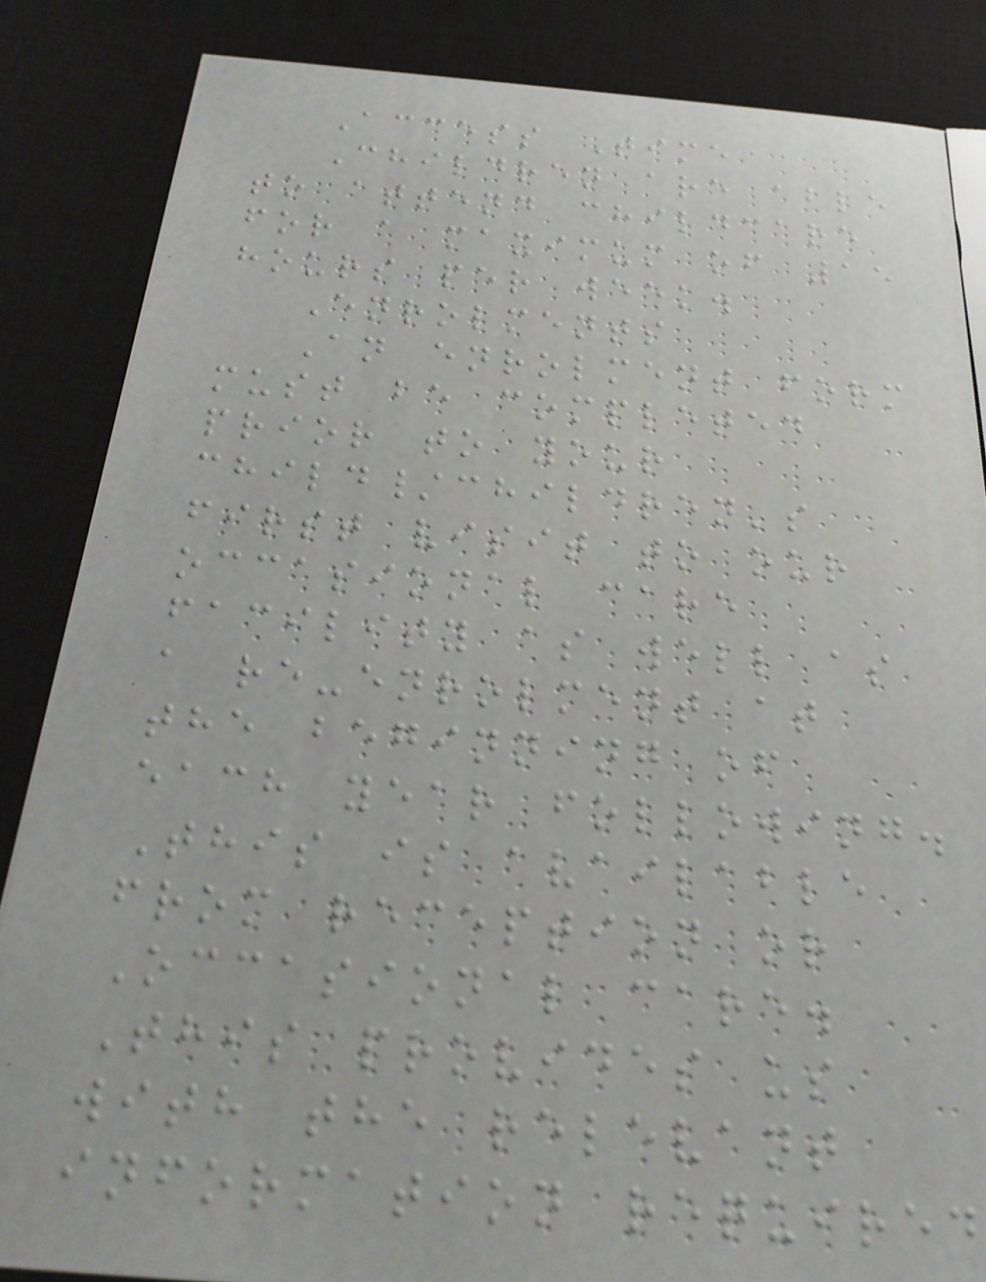Access Time
Children are able
to attend childcare
for a maximum of 15
hours per week.
Enrolments
An enrolment form
must be completed
prior to your
child/children's
first visit to our
occasional care
facility as well as
a re-enrolment at
the beginning of
each year following.
This is available
from reception or
Occasional care.
This provides us
with the relevant
information required
